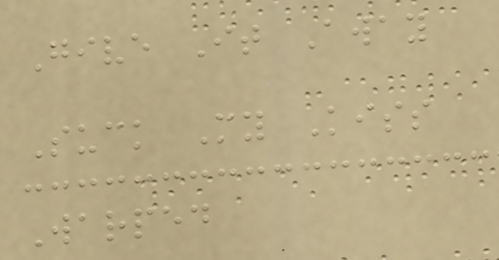Give It Away
Suck My Kiss
Warped
